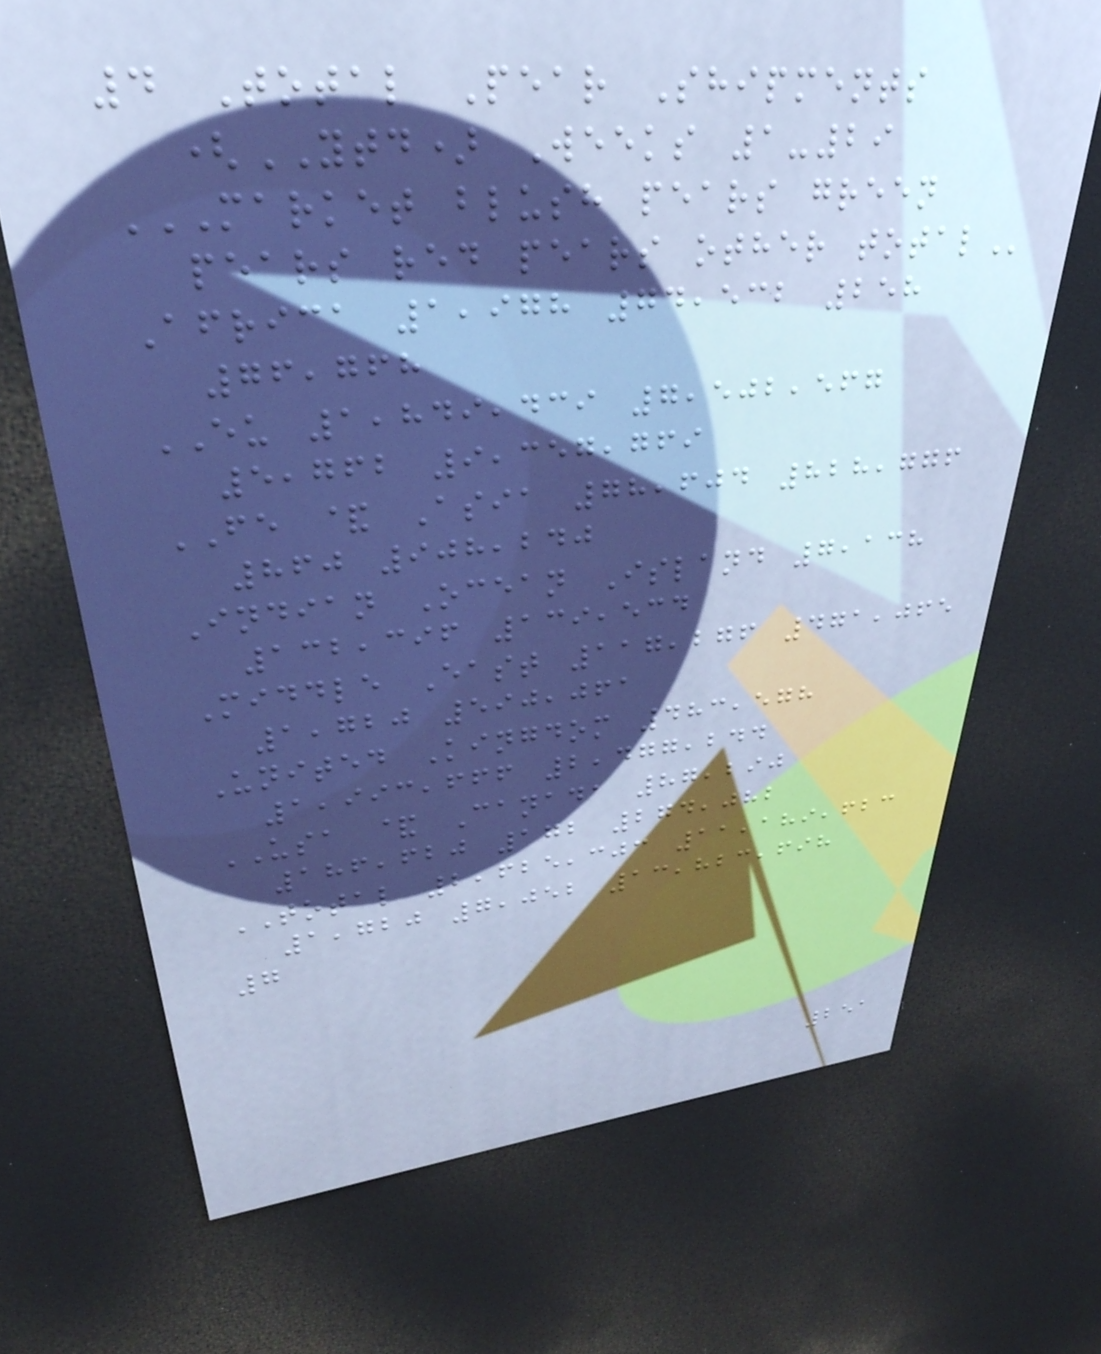4 Total Pear Shipments
(YTD) Weeks 1-29
MARKET BLUSH PEARS GREEN
PEARS RED PEARS OTHER TOTAL
Africa 1,978 74,532 258
76,768
EU 1,849,439 7,502,567
5,762 9,357,769
FE & Asia 78,604 828,776
860 908,240
Indian Ocean Island 7,138
132,396 139,534
Middle East 117,276 471,065
1,720 590,061
United Kingdom 483,578
1,993,666 2,477,244
USA & Canada 87,290
186,620 172 274,082
TOTAL 2,625,303 11,189,623
1,720 7,052 13,823,698
7
251
